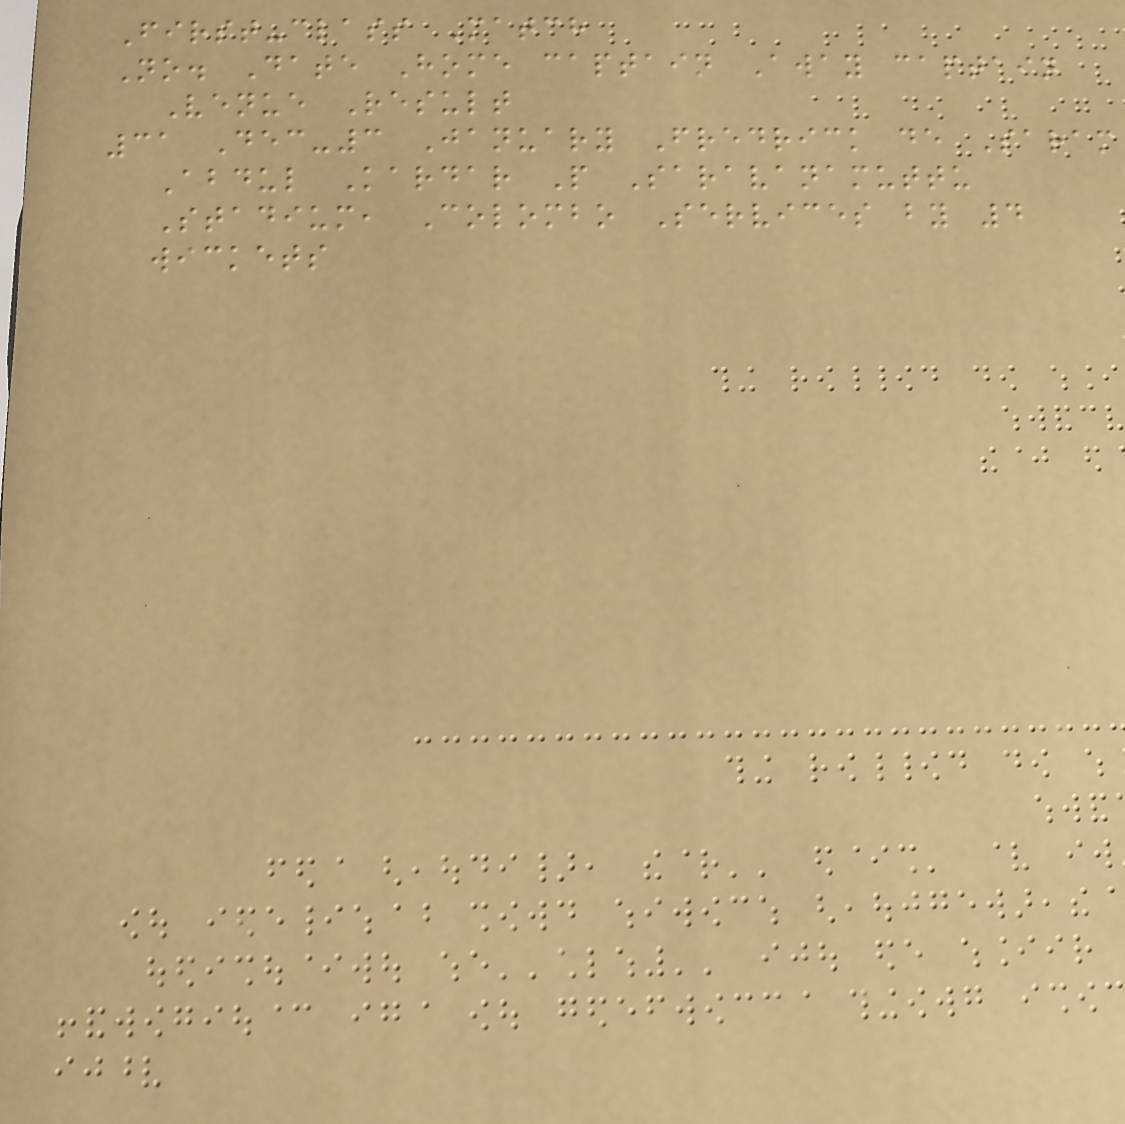First-class Match
No. Date Home captain Away captain
Venue Result
31 Dec-3 January Fredrick de Saram
Abdul Kardar P Saravanamuttu
Stadium, Colombo Services by 4
wickets
